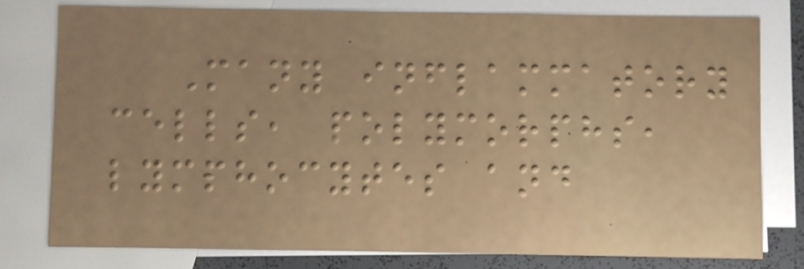Many inflammatory
cells, polymorphs,
lymphocytes and
